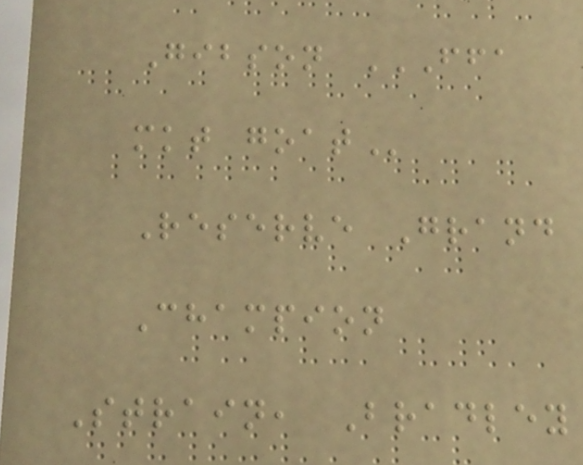Gibson FFA
MKT GOAT
Reserve Grand
Champion
Strain, Bradley
